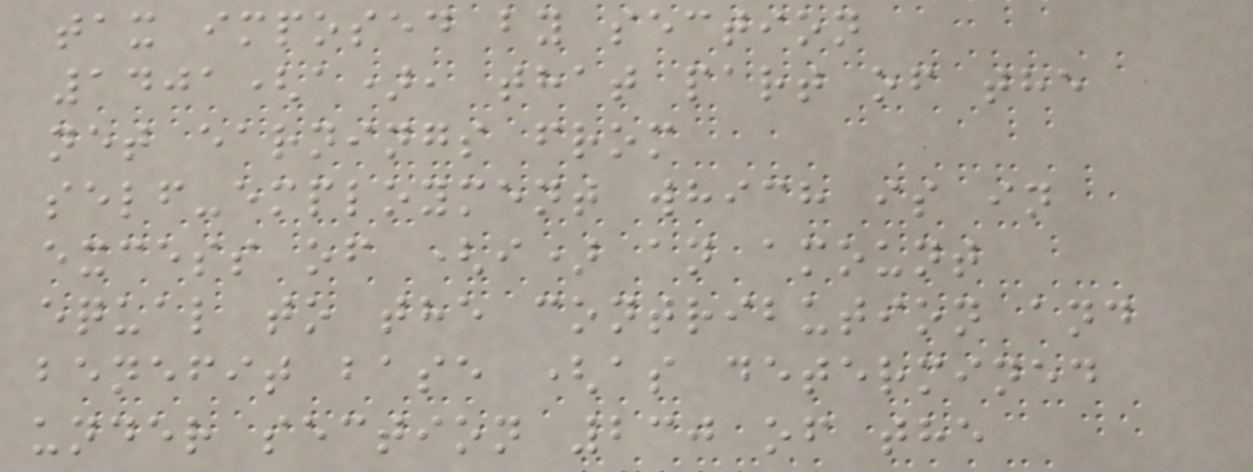tax imposed by section
1401(a), that part of the
net earnings from
self-employment which is in
excess of (i) an amount
equal to the contribution and
benefit base (as determined
under section 230 of the
